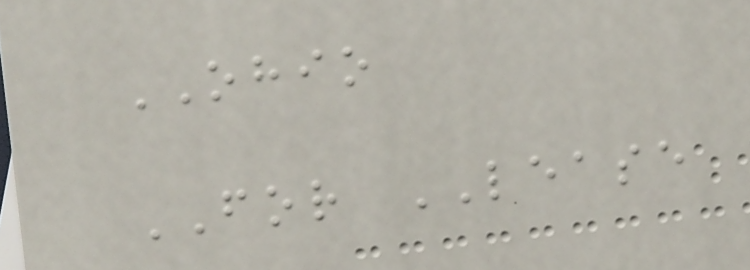OHIO
FOR LEASE
